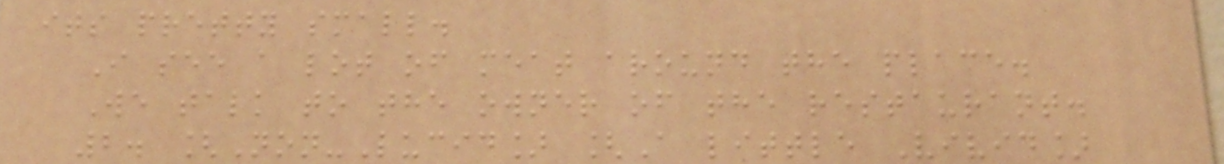its pretty small.
I see a lot of meat around the place.
We talk to the owner of the restaurant.
2. [Non-Lucid] [A little Vivid]
